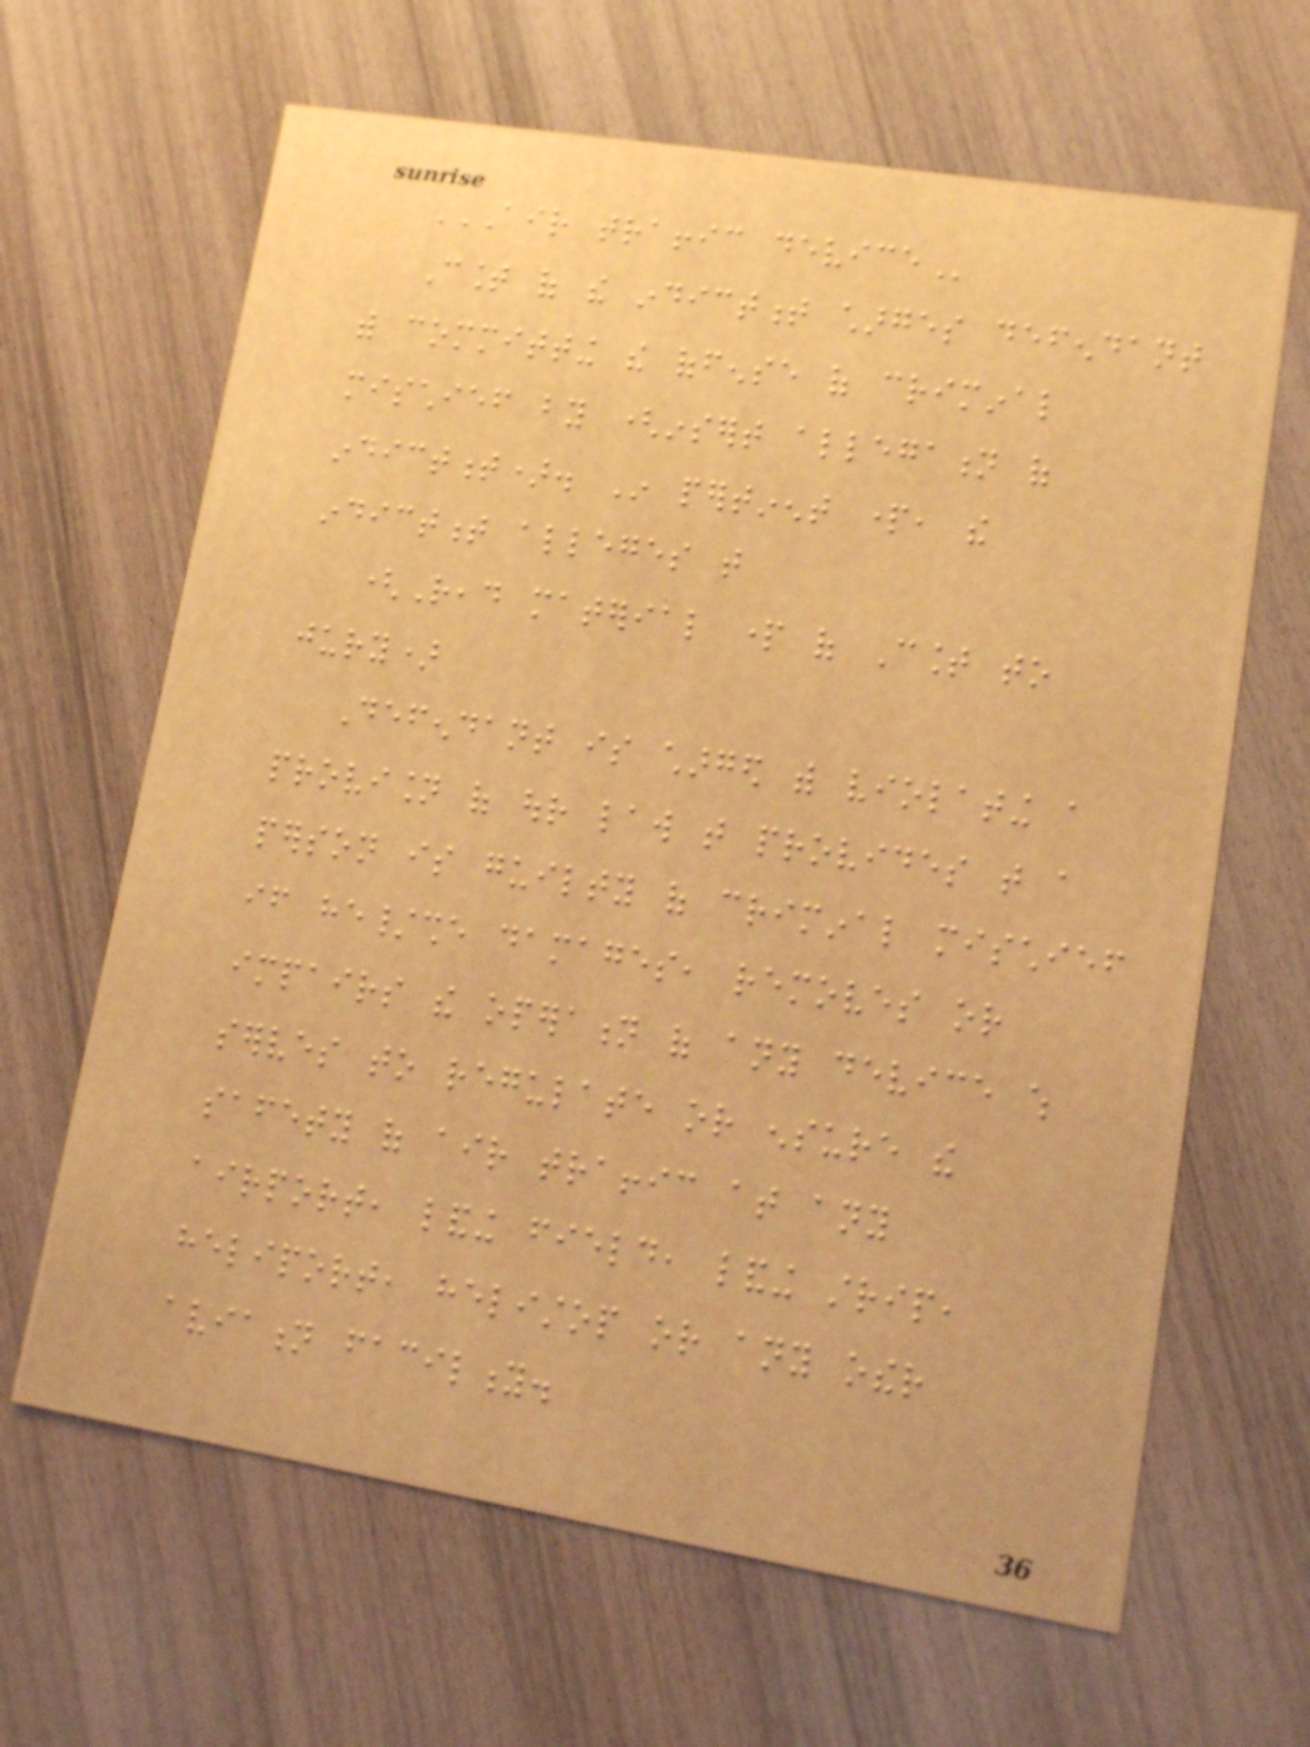AIR TRAFFIC DEVICE
Count of the indictment charges defendant
with committing the offense of criminal
mischief by (insert allegation of
indictment). In pertinent part, the
indictment alleges that
(Read material part of Count to
jury)
Defendant is charged with violating a
provision of our law that provides that a
person is guilty of criminal mischief
if he/she damages, removes or
impairs the operation of any device which
serves to regulate or ensure the
safety of air traffic at any
airport, landing field, landing strip,
heliport, helistop or any other
aviation facility.
